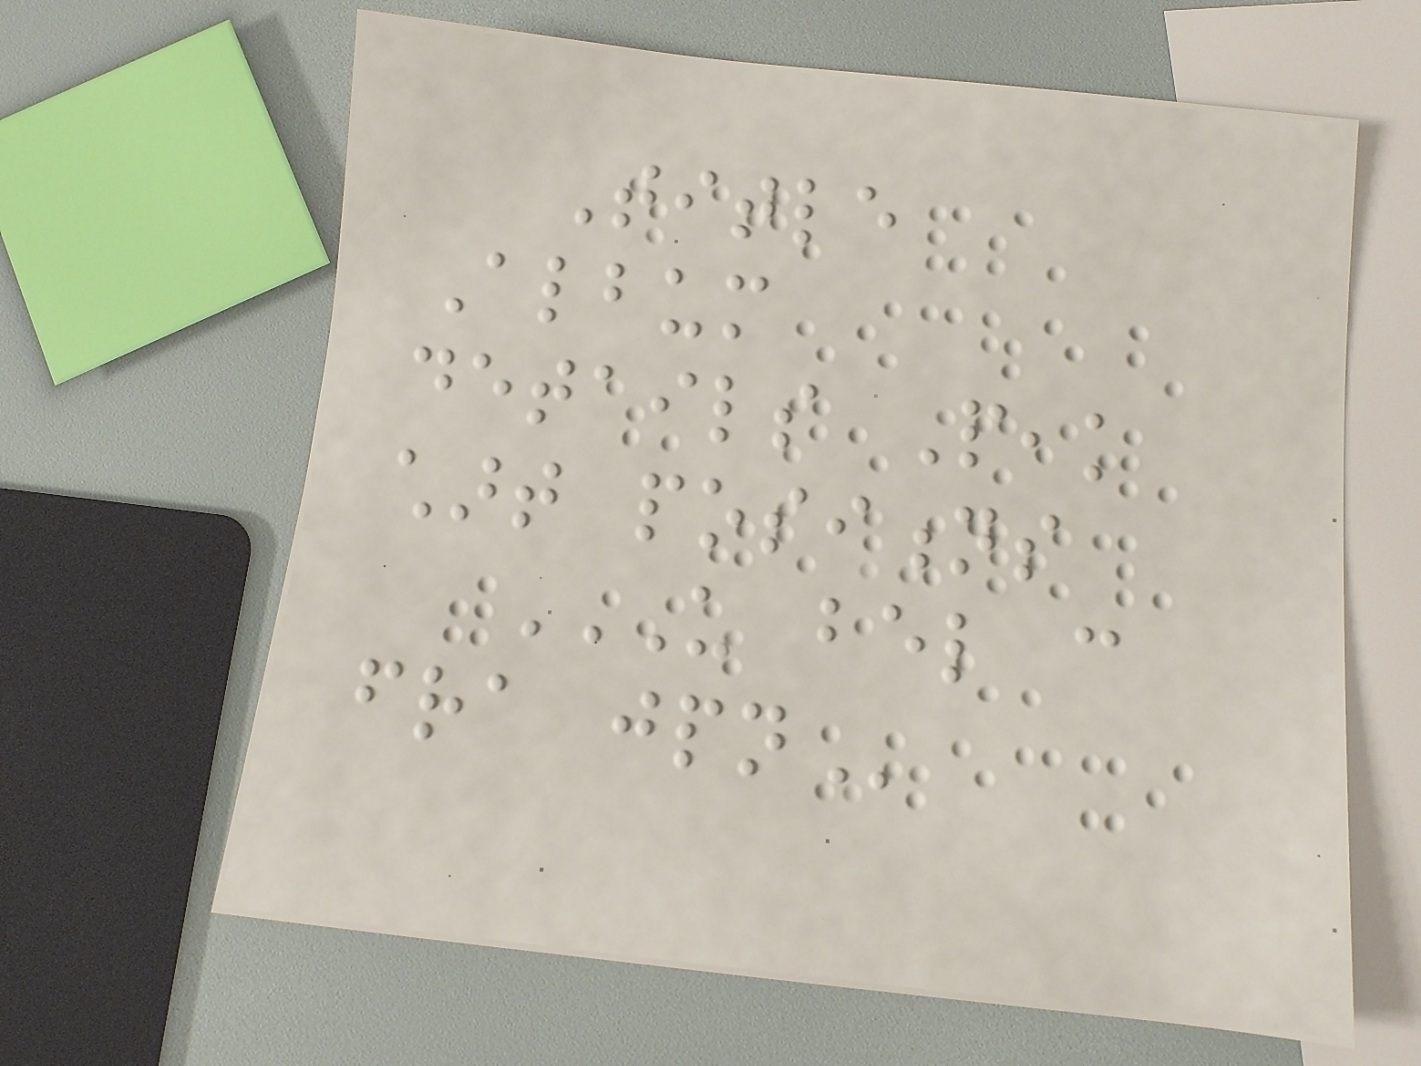Title
Album
details Peak
chart positions
US BEL CAN
FRA JPN
